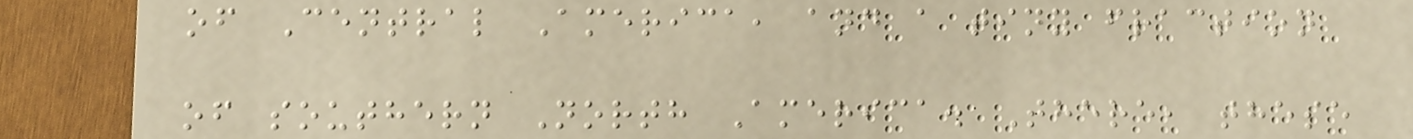of Central America, and a tiny fraction
of southern North America. There, these
